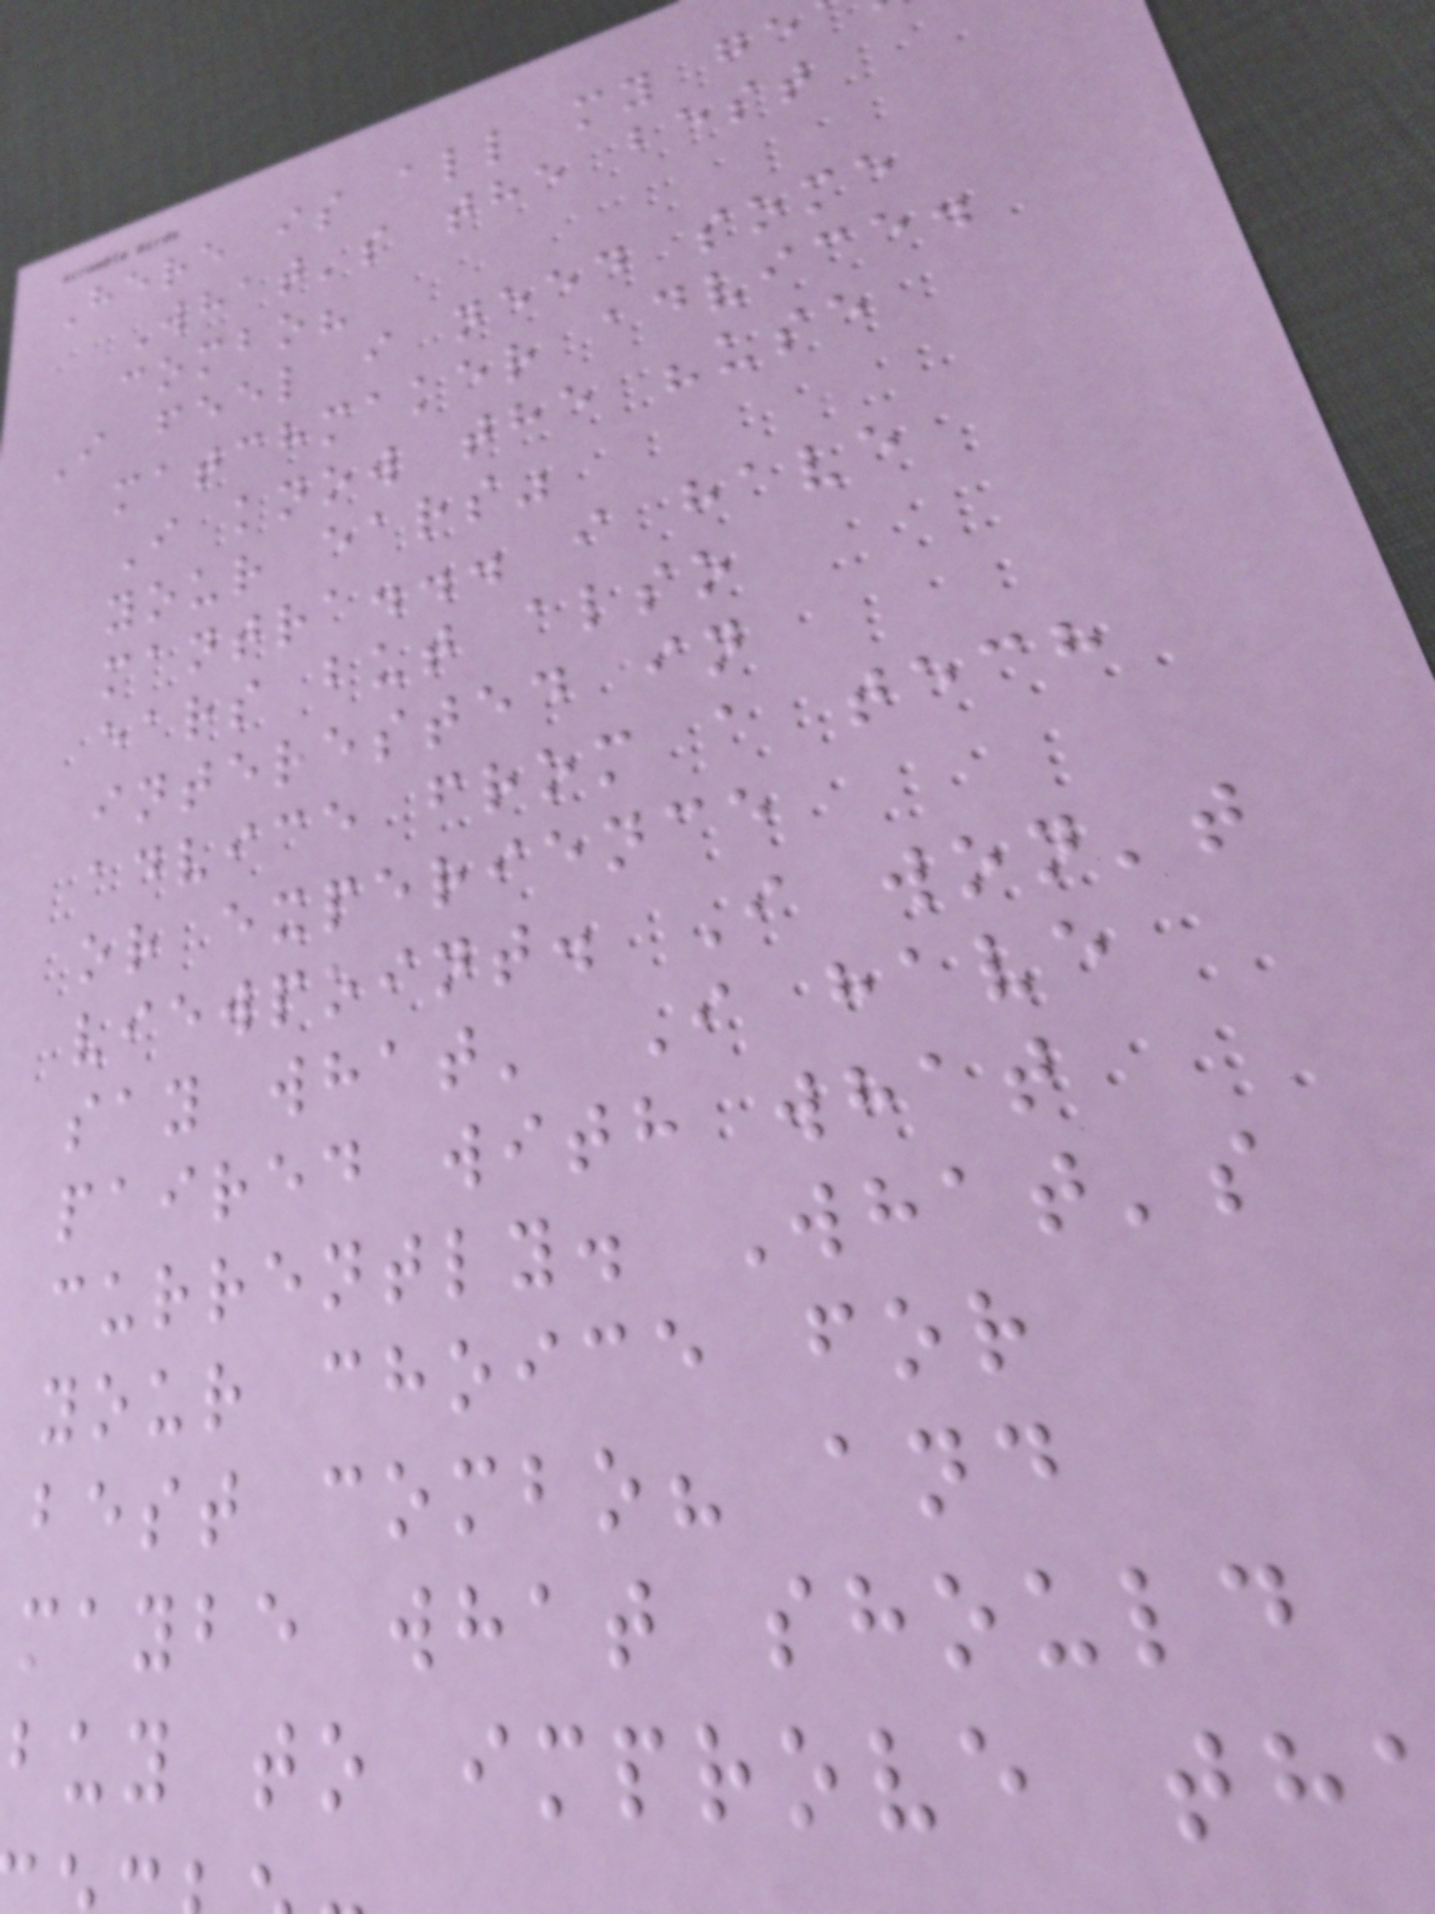Here is all my ge
What's the best
combo?
I feel i need some
matchmaker advice.
I know the "use
your ears"
mantra... i have
ears but also
interested in
advice from a tech
or experience
viewpoint. I won't
say what' I have
paired with what
currently. What's
your choice for
best combo? and
maybe what should
buy to improve th
